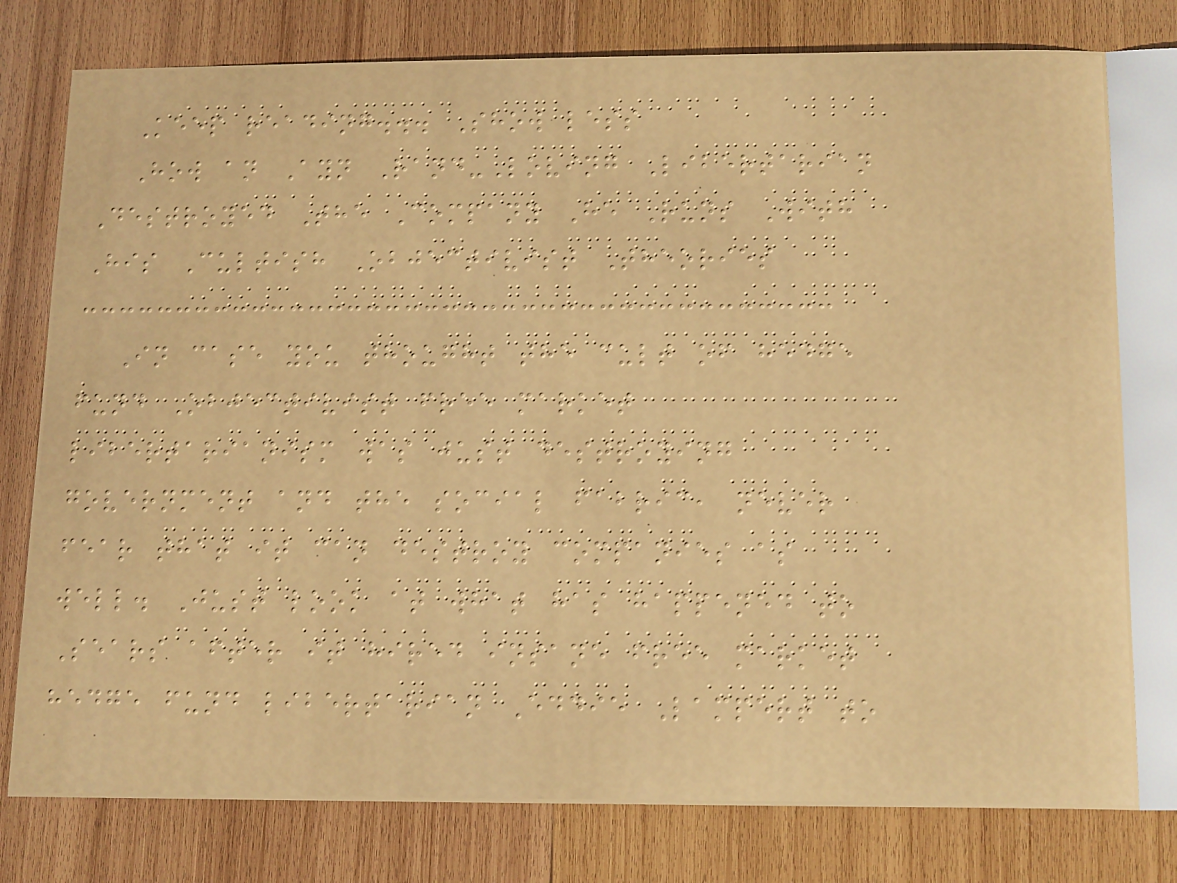Keep reading... Show less
How an Ayn Rand-Loving Libertarian
Destroyed The Company He Runs With
His Cultish Objectivist Theories
In case you thought the cult of hedge
fund Objectivist free market
libertarianism was just destroying
government and the social fabric, never
fear that it can destroy companies as
well. Just look at what has happened to
Sears after it hired insane free market
hedge fund libertarian Eddie Lampert to
